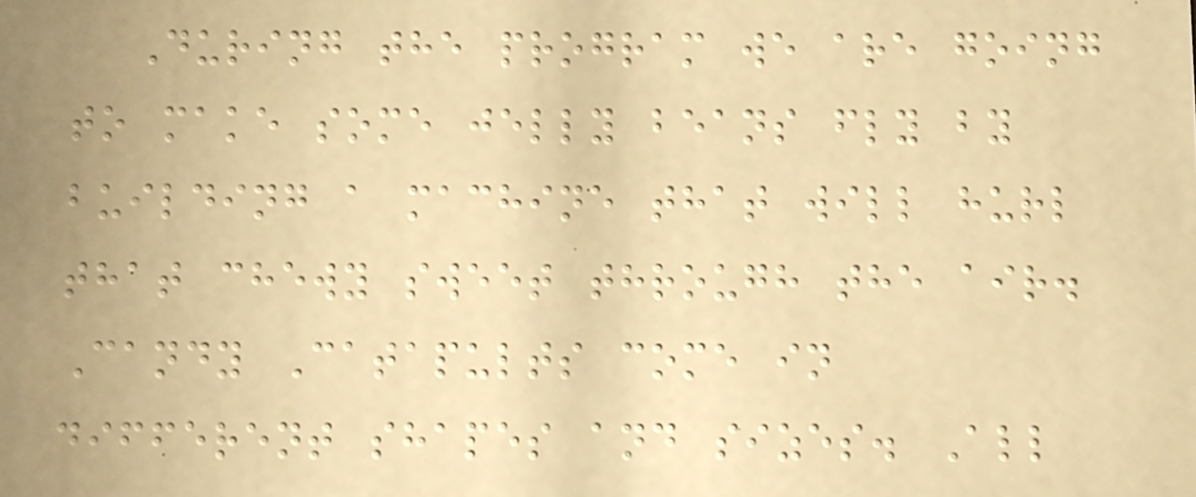During the program we are going
to make some jelly beans fly by
building a machine that will hurl
that chewy sweet through the air.
Candy Catapults come in
different shapes and sizes. All
